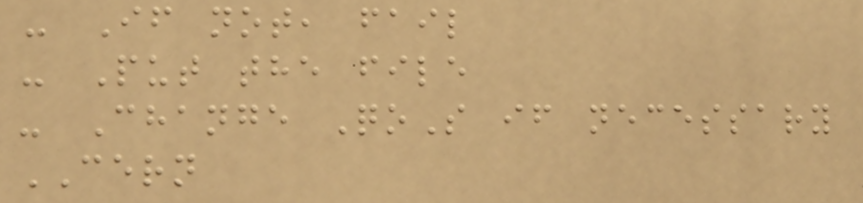- If not, fail
- Put the file
- Change QoS if necessary
CERN
